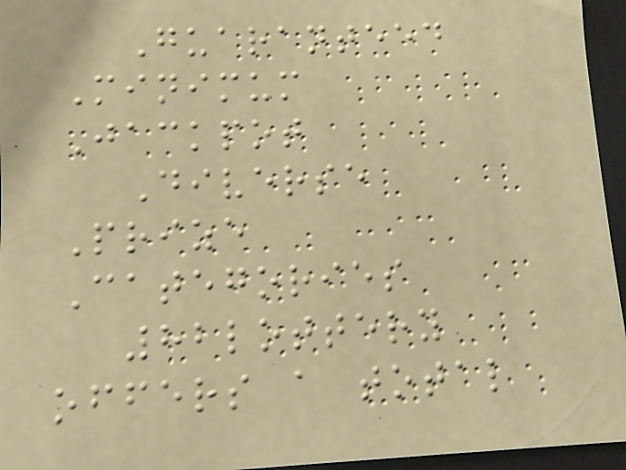Guaranteed
Minimum
Jackpot
Diverse
Prize
Categories
82lottery
offers a total
